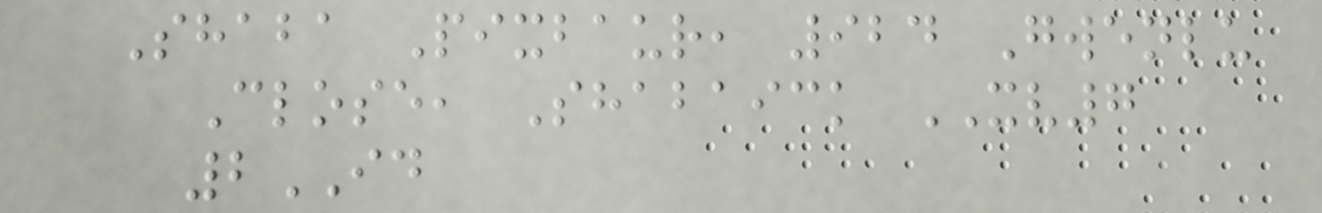Shaba Pixbaur, 924 Gwenlu
Close, Shabaick XV7
2ID
